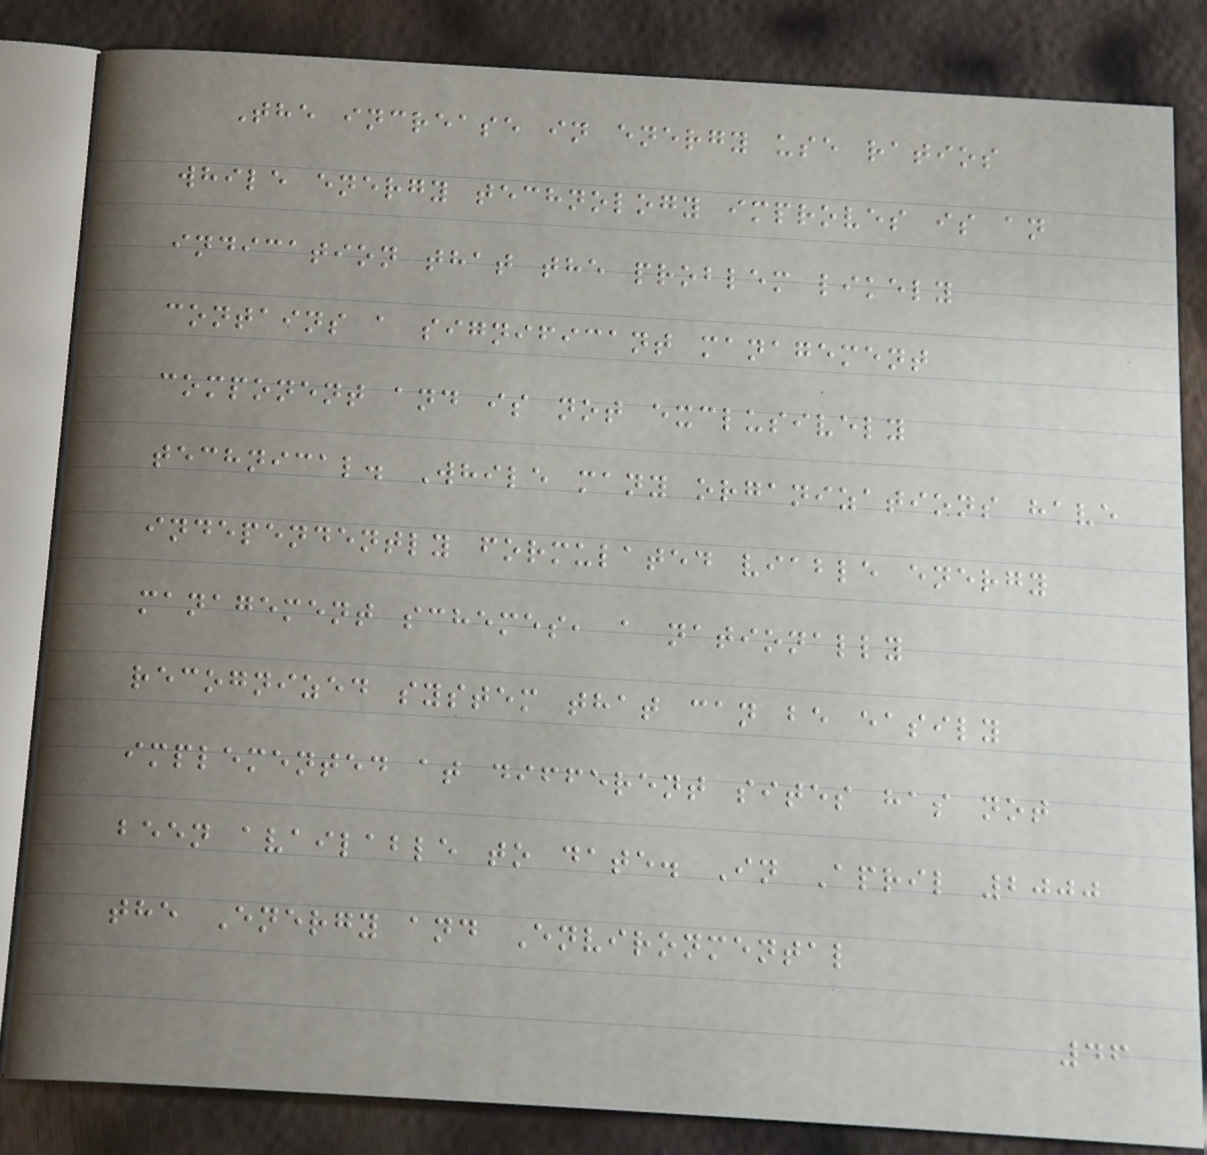The increase in energy use ratios
while energy technology improves is an
indication that the problem likely
contains a significant management
component and is not exclusively
technical. While many organizations have
independently formulated viable energy
management schemes, a nationally
recognized system that can be easily
implemented at different sites has not
been available to date. In April 2000
the Energy and Environmental
46
